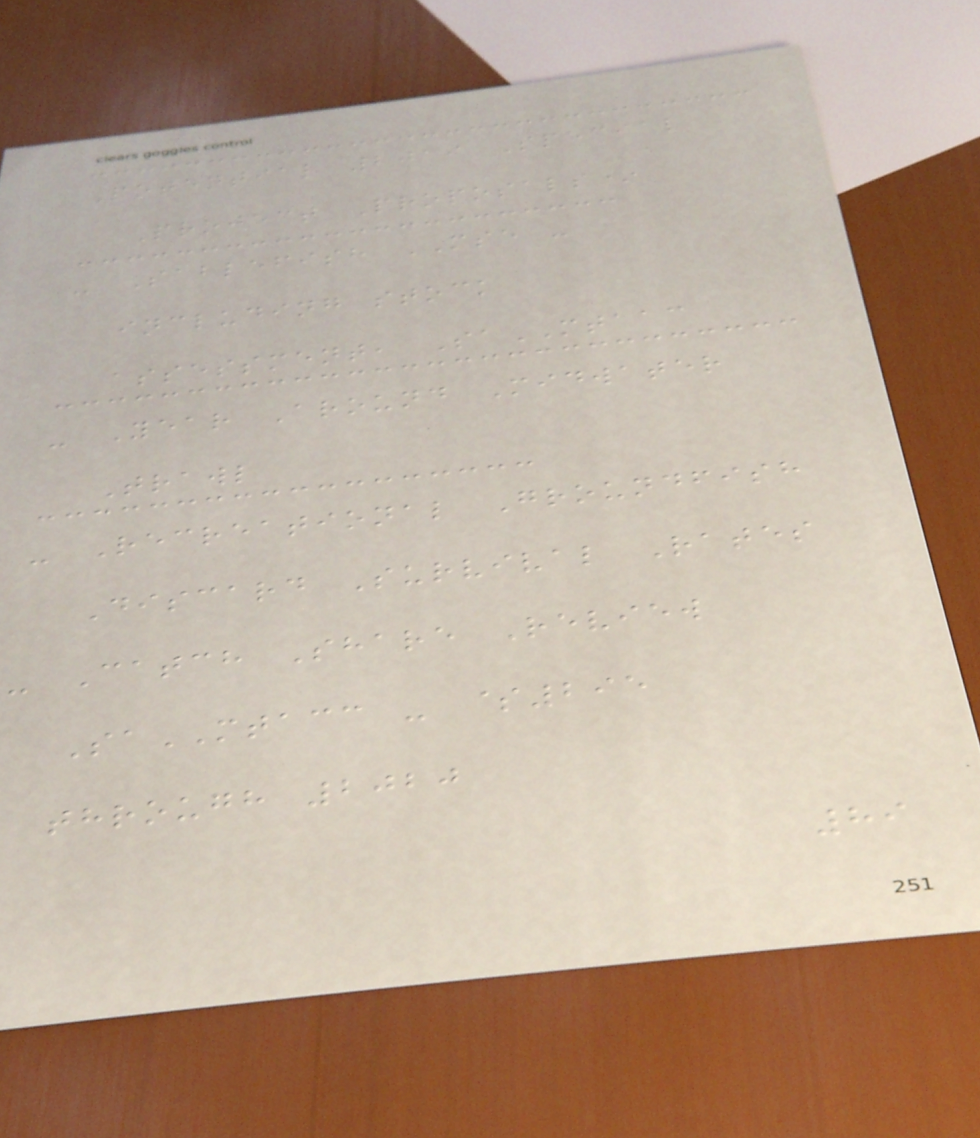Potential 2019 Special
Project Proposals*
- Sablefish MSE -
including stock
assessment, SaMTAAC
- Year Around Midwater
Trawl
- Recreational Groundfish
Discard Survival Rates
- Catch Share Review
SaMTACC - $295
through 2020
89
